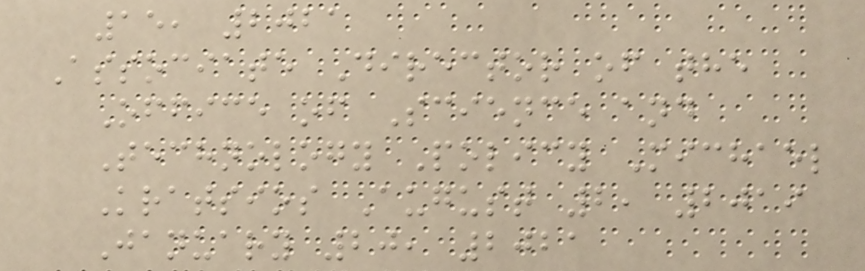15, 2021
Associate Director of the
Office of Science and
Technology Policy Michael
Kratsios August 2, 2019
January 20, 2021
